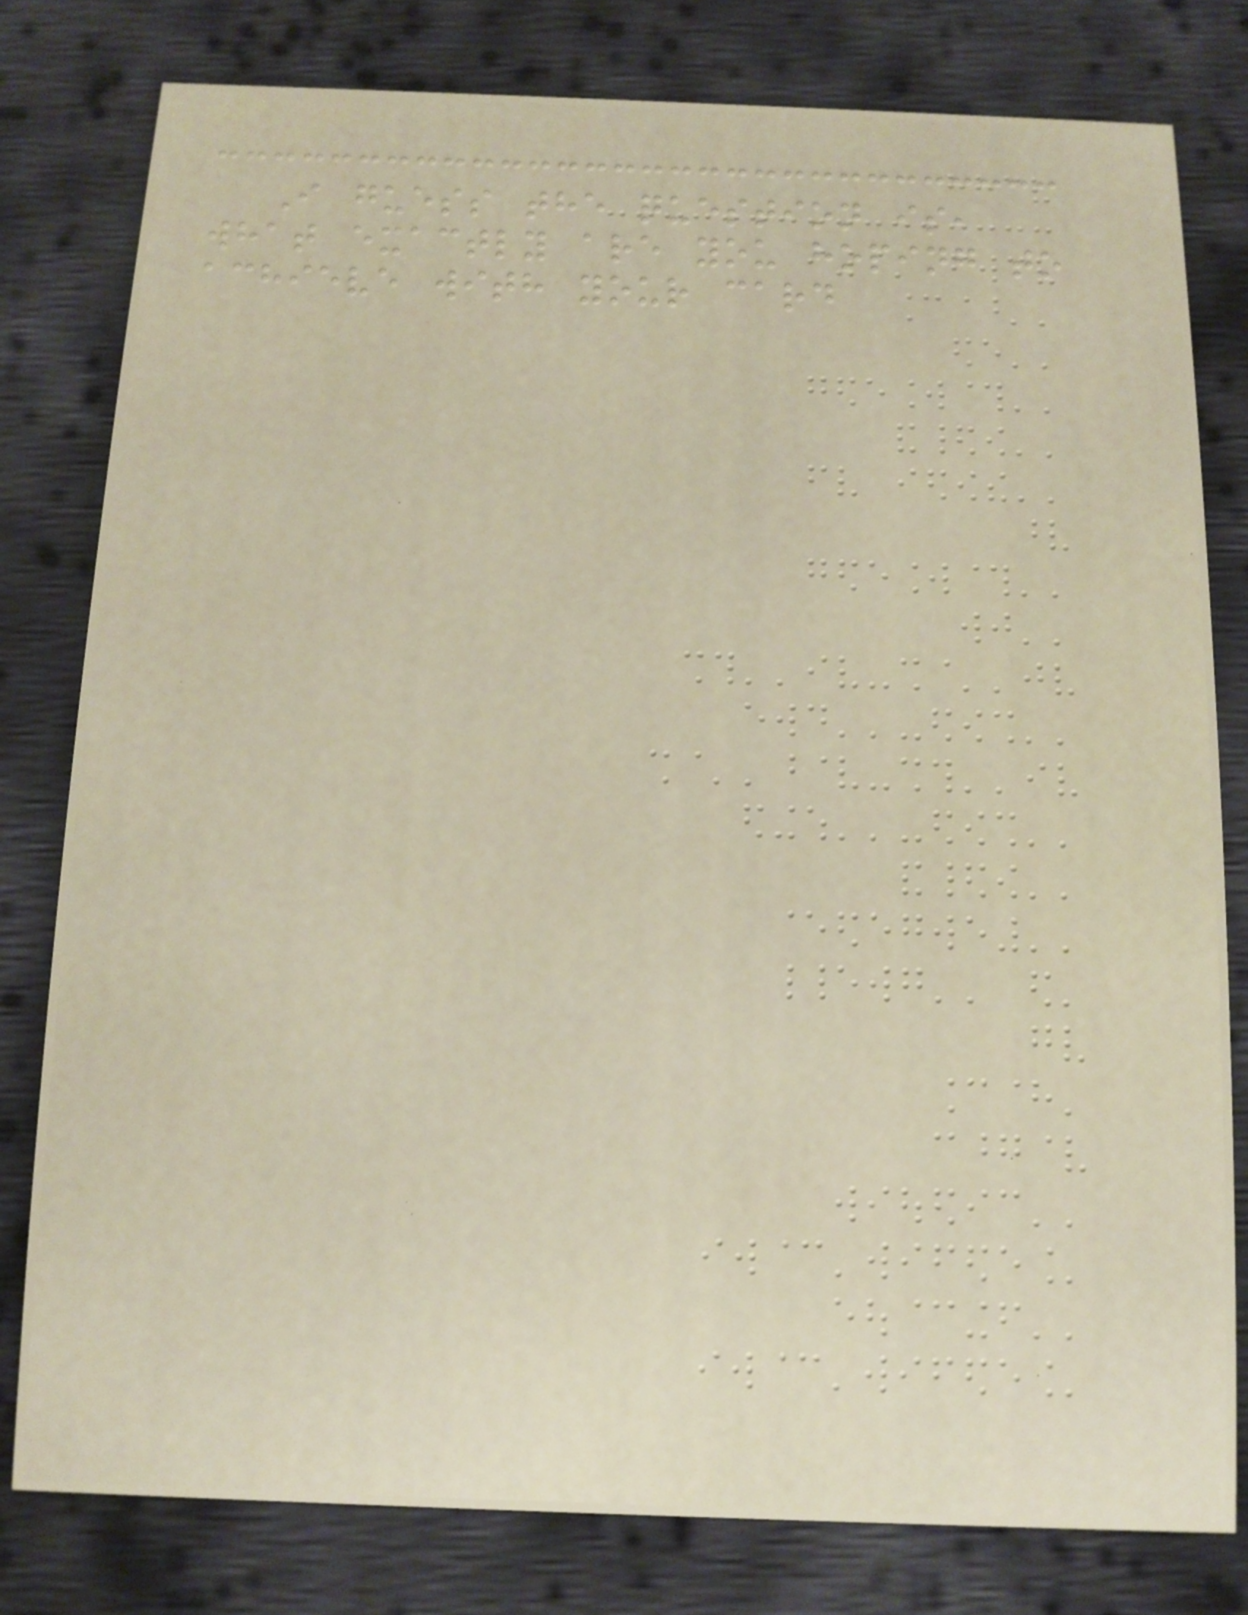I guess the question is,
what exactly are you hoping to
achieve with your card
